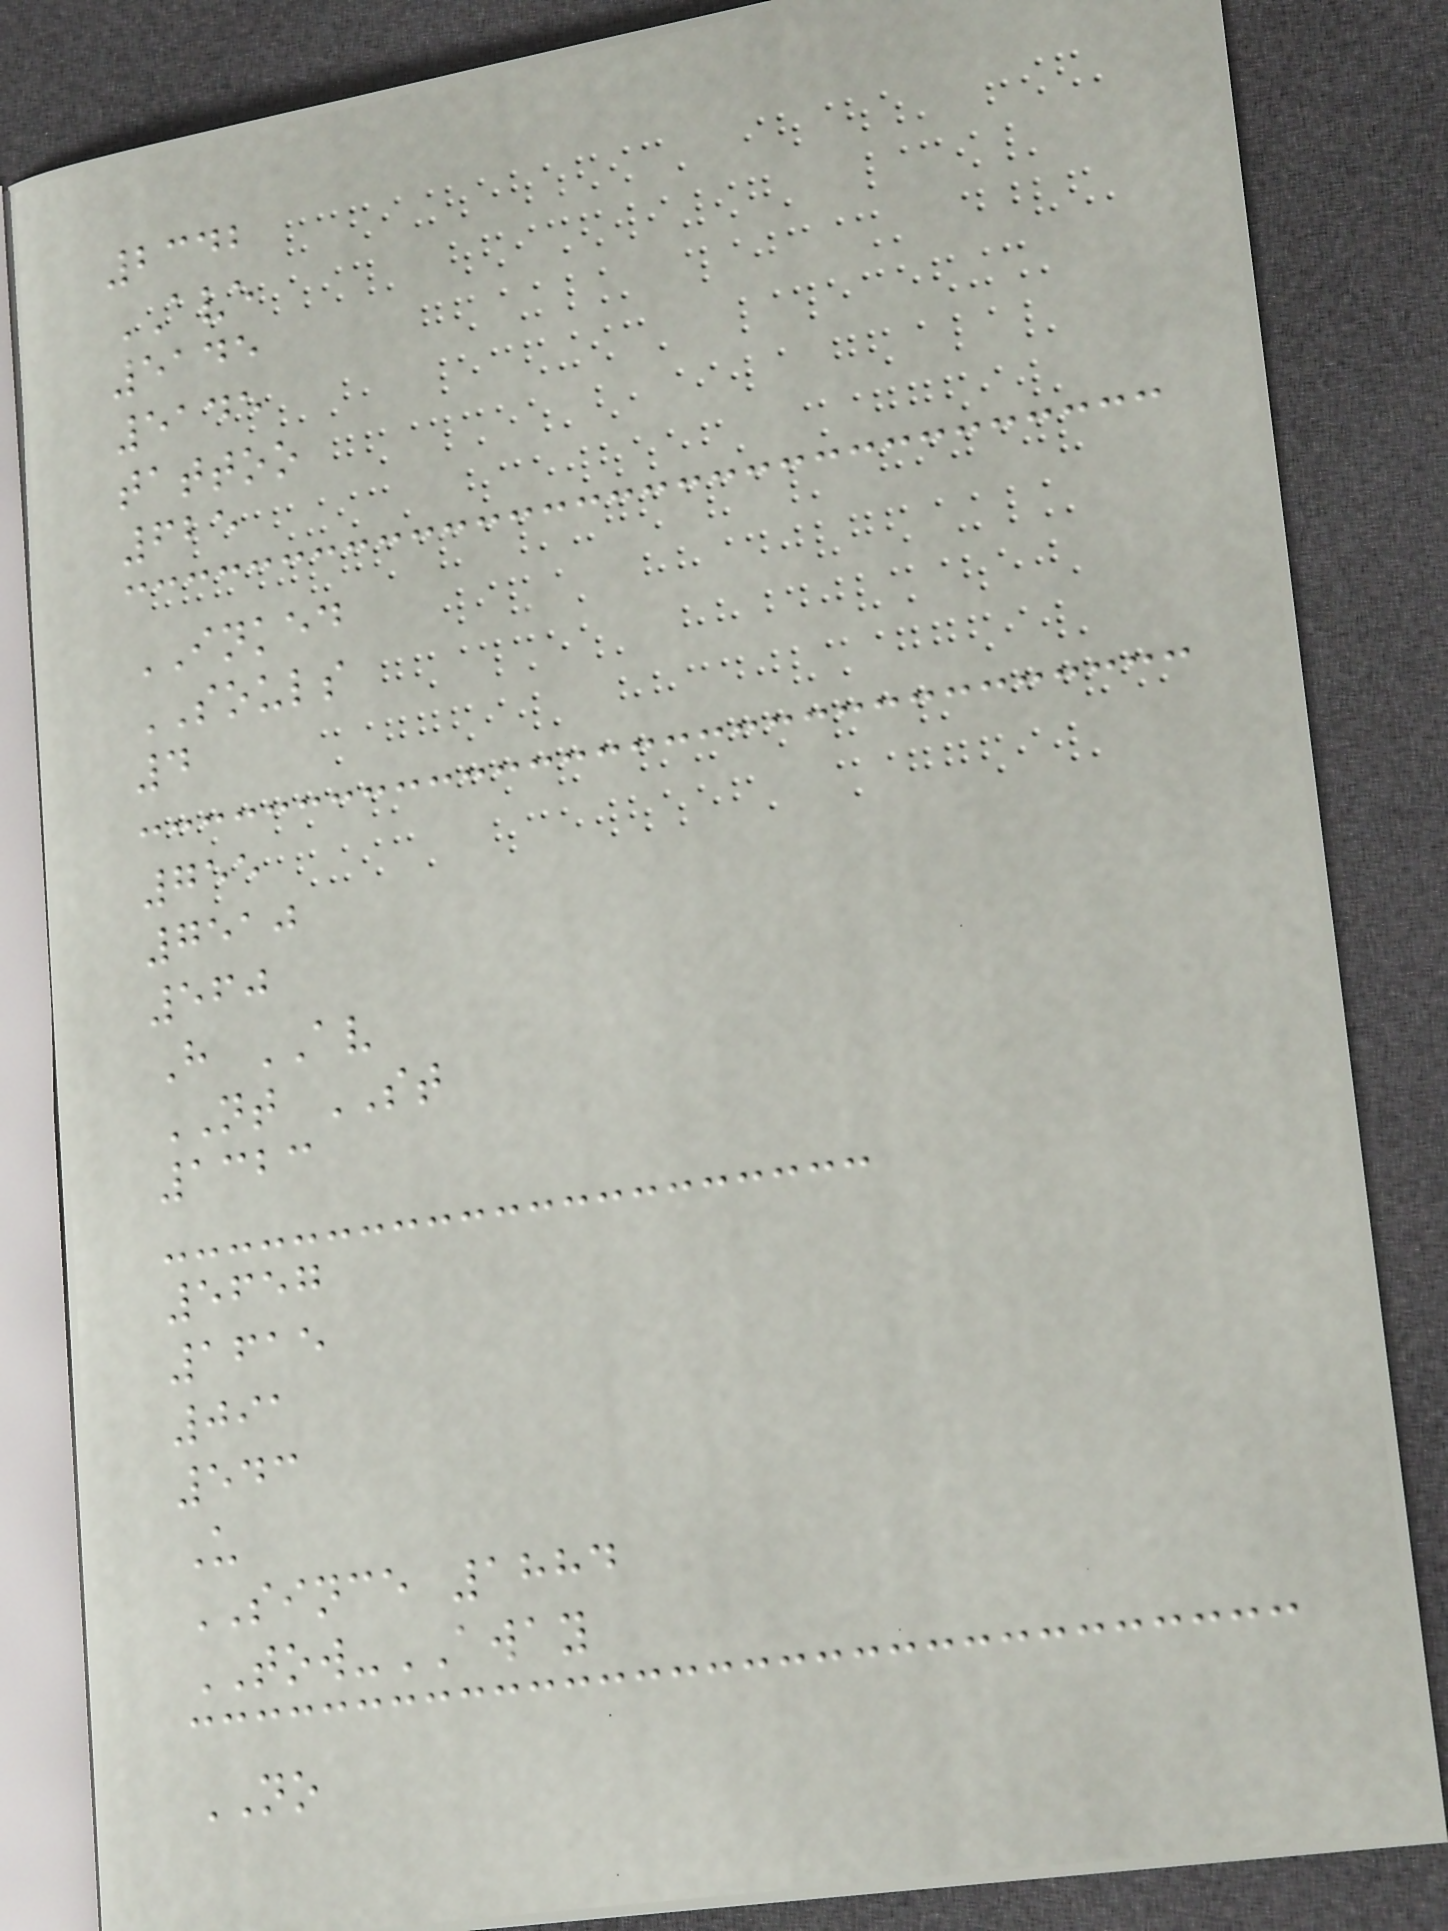2342
AVE
5145
5145
tattoo
625
INKED
SOULS
4
755
7510
560
H AV
NT ST
1323
5657
1615
091
543
U
SINCE 1884
TOW-AWAY
NO
